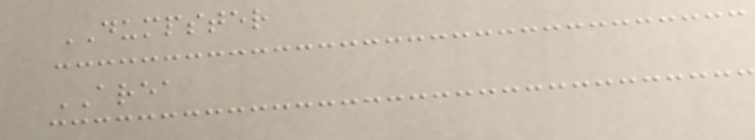DUMPSTER
AREA
